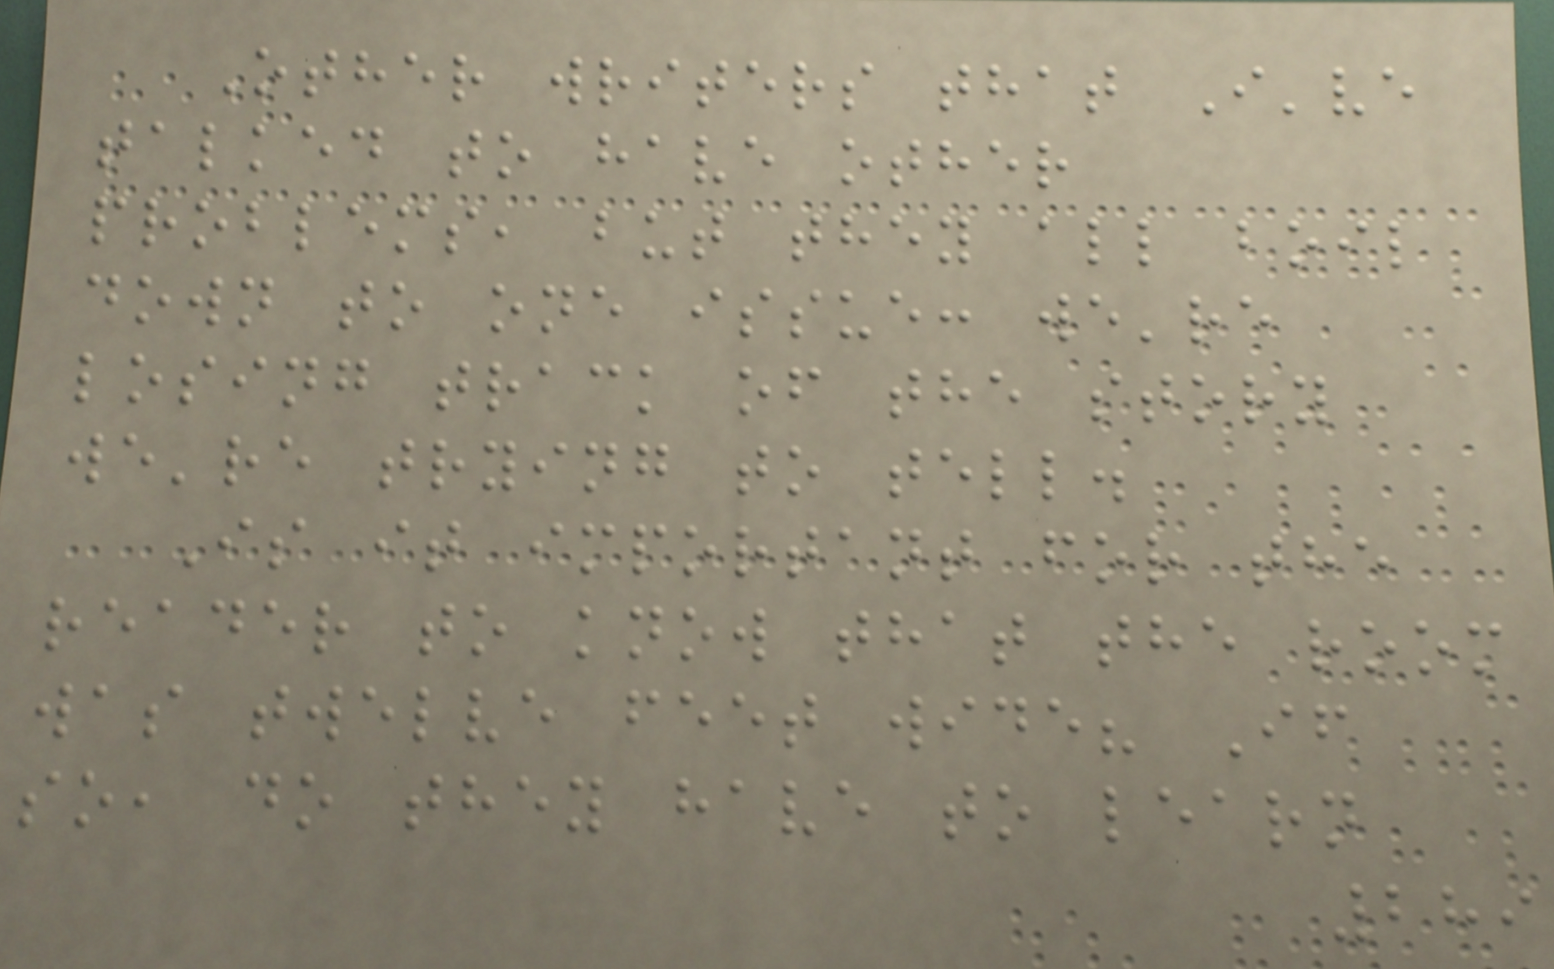Other writers that I've
talked to have other
problems, but they all boil
down to one issue: we're
losing track of the story
we're trying to tell.
Is it important for the
reader to know that the room
was twelve feet wide? If
so, do they have to learn
289
